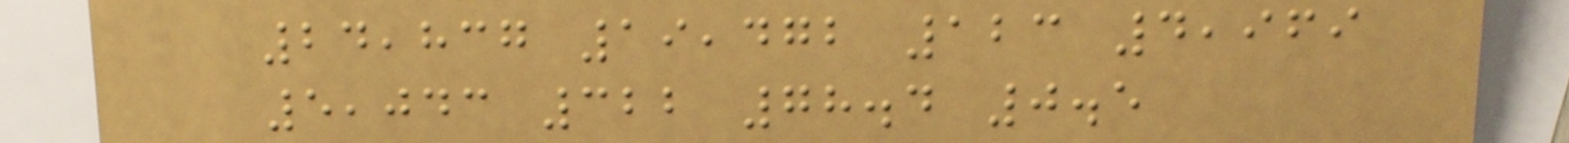24,837 19,472 123 4,969
5,043 322 78.4 0.5
